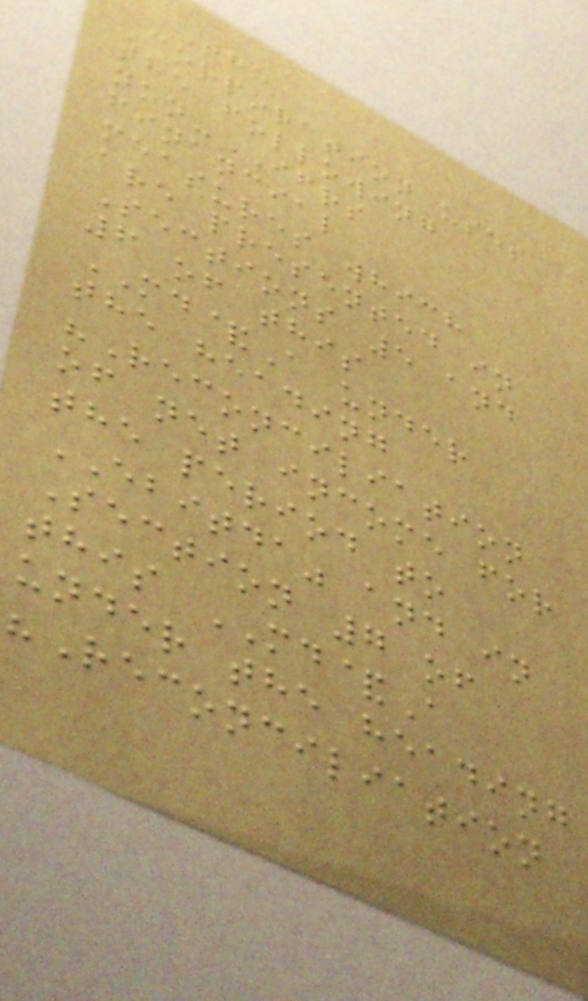The
Corporation uses
the following
non-IFRS
financial
measures which
are presented in
Sections 5 and
6 of this
MD&A under
the heading
"Reconciliation
of net income for
the period to
EBITDA" and in
Section 7 of
this MD&A
under the heading
"Reconciliation
